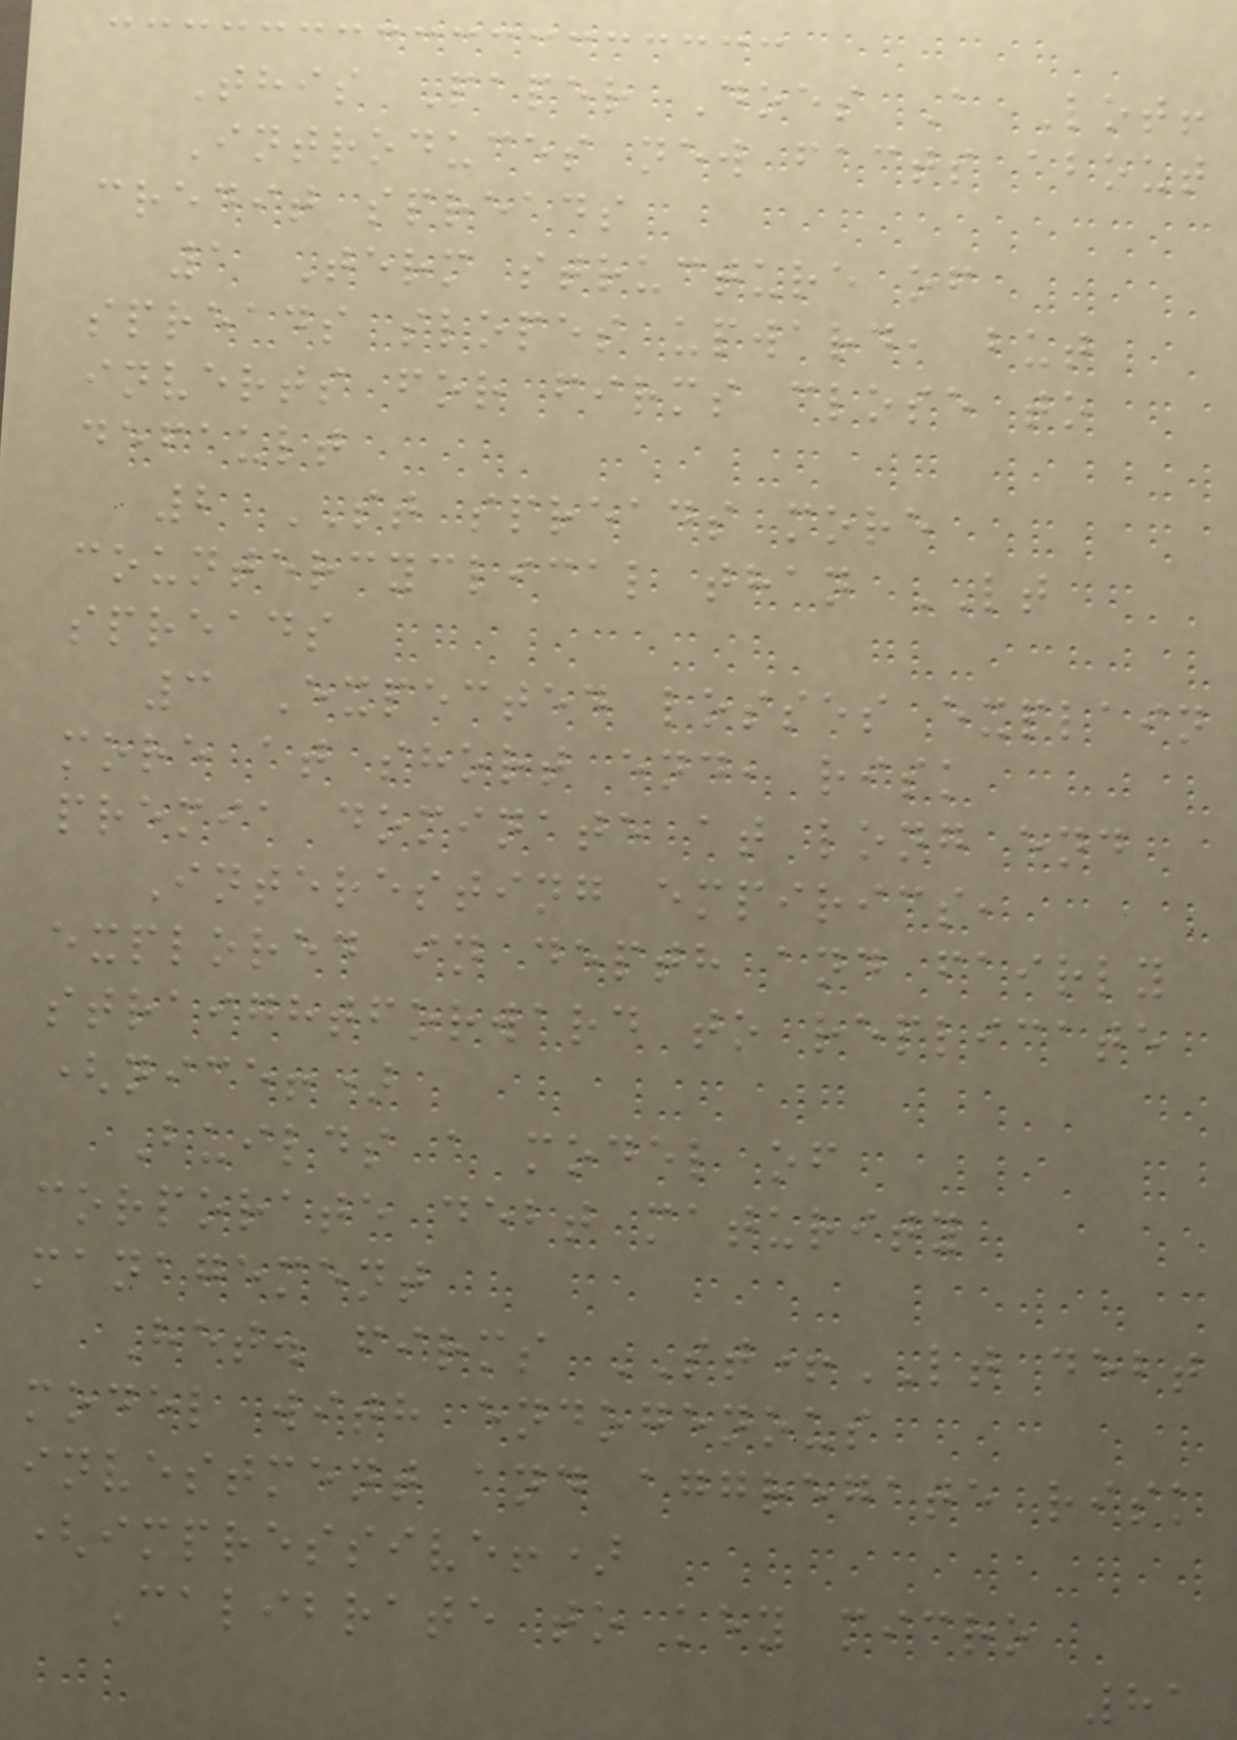This Paper Does A Lot!
Introduces new facts about
credit spreads
1 Term structure of
spreads slopes upward, but
inverts for firms close to
default
2 ST spreads more
countercyclical than LT
spreads
3 Expected losses explain
more at short end, risk
premia dominate at long end
Interesting empirics,
explored in depth and fairly
straightforward to replicate
(nice!)
Builds a model of
corporate debt maturity
management
Het. firms ST+LT debt
model with endogenous
investment and aggregate risk
(impressive!)
Calibrate to key micro
81
